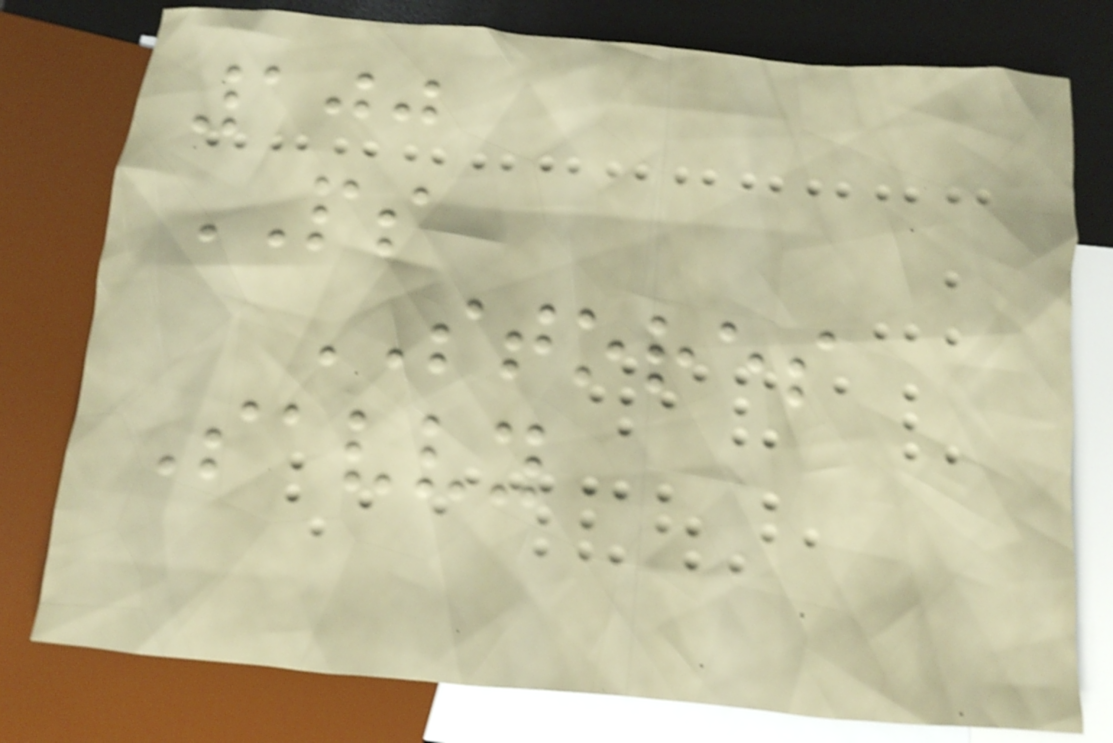100
PS
STORES
Savvy
